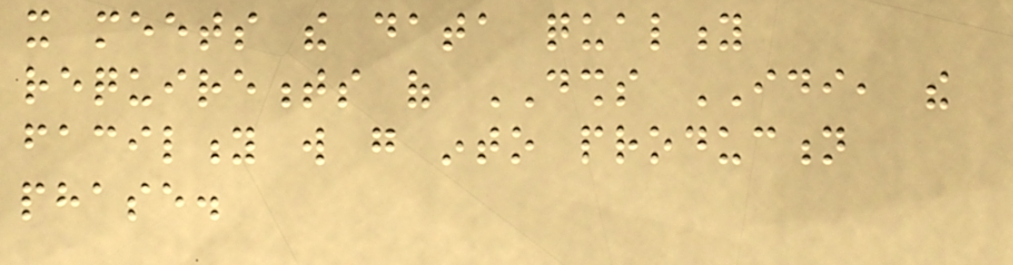it meets the data quality
requirements of DSHS IDI, the
facility will go into production
phase.
